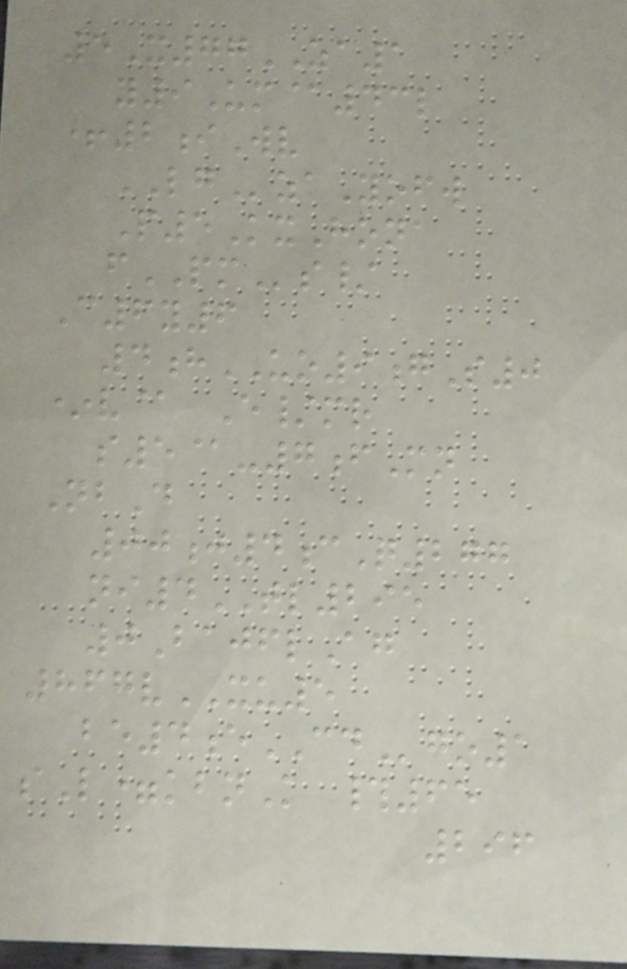5X77ZA1
y9Um@43l
+2iWv
LGzaYofw
P5KxHona
fPMs/
C6y6
4hUO9gS0
*v@ E/mr
s5@-7fMn
NbD
00j4cQ277
ni4TL295
0BajflAg
867vXU5
be4eCDgo1
sL=kbnK #65
296
